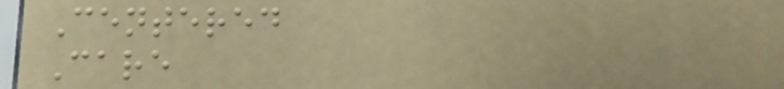Centered
Care
